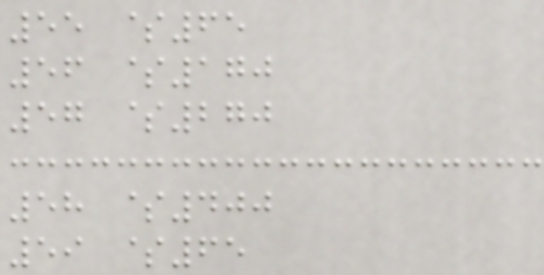55 $65
56 $170
57 $270
58 $400
59 $65
